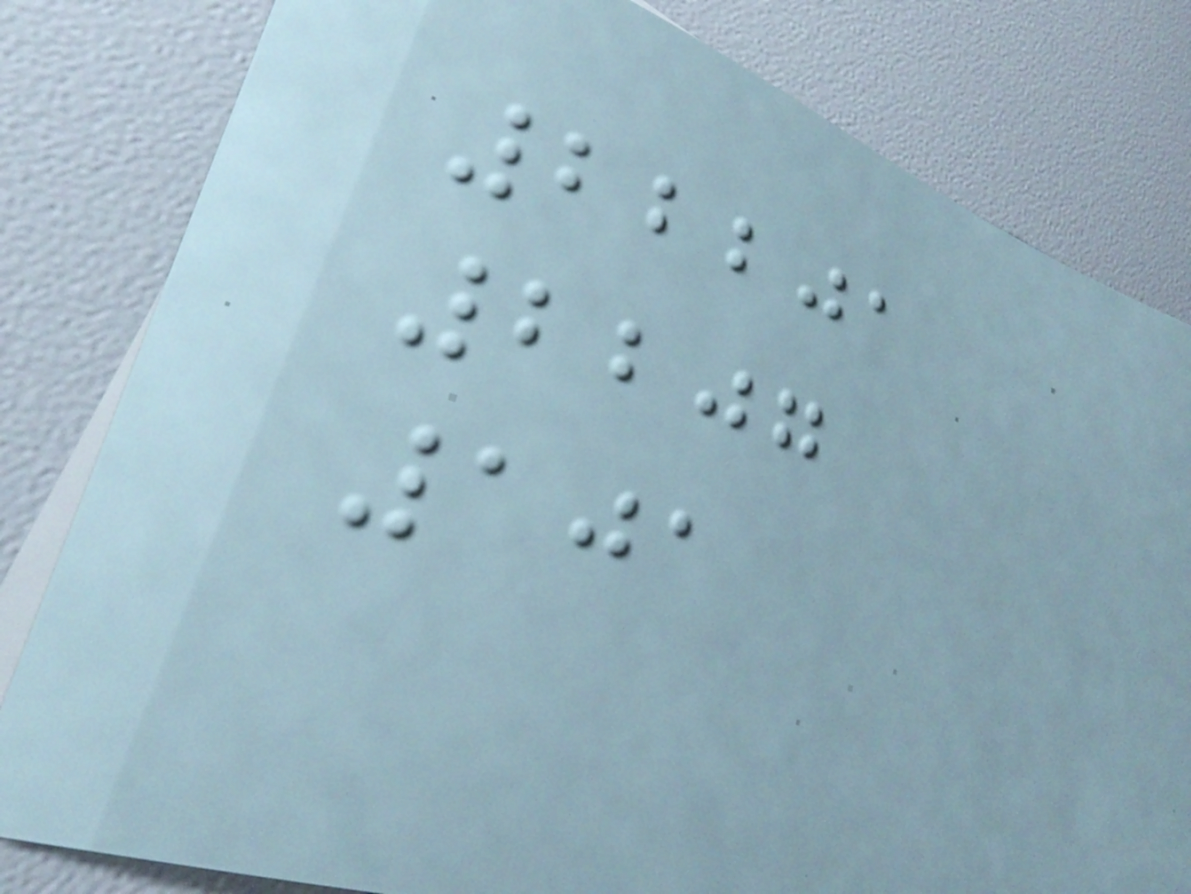22201
2207
101
